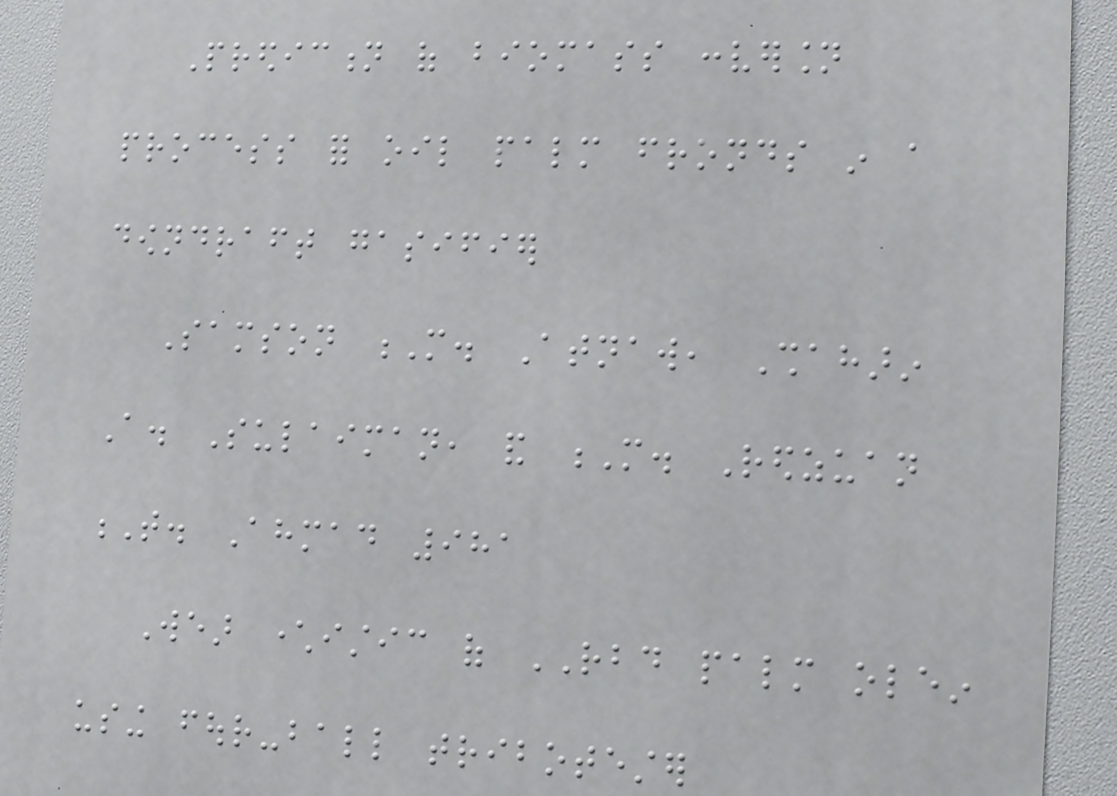Prediction of biomass conversion
process for oil palm fronds in a
downdraft gasifier
Samson M. Atnaw, Shaharin
A. Sulaiman, and M. Redzuan
T. Ahmad 981
Wear characteristic of RBD palm olein
using four-ball tribotester
